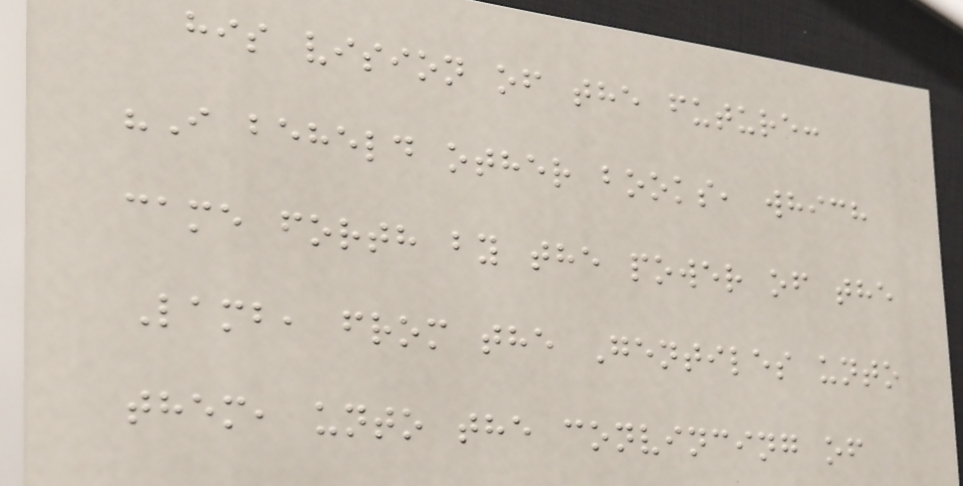his vision of the future:
"I beheld other books, which
came forth by the power of the
Lamb, from the Gentiles unto
them, unto the convincing of
